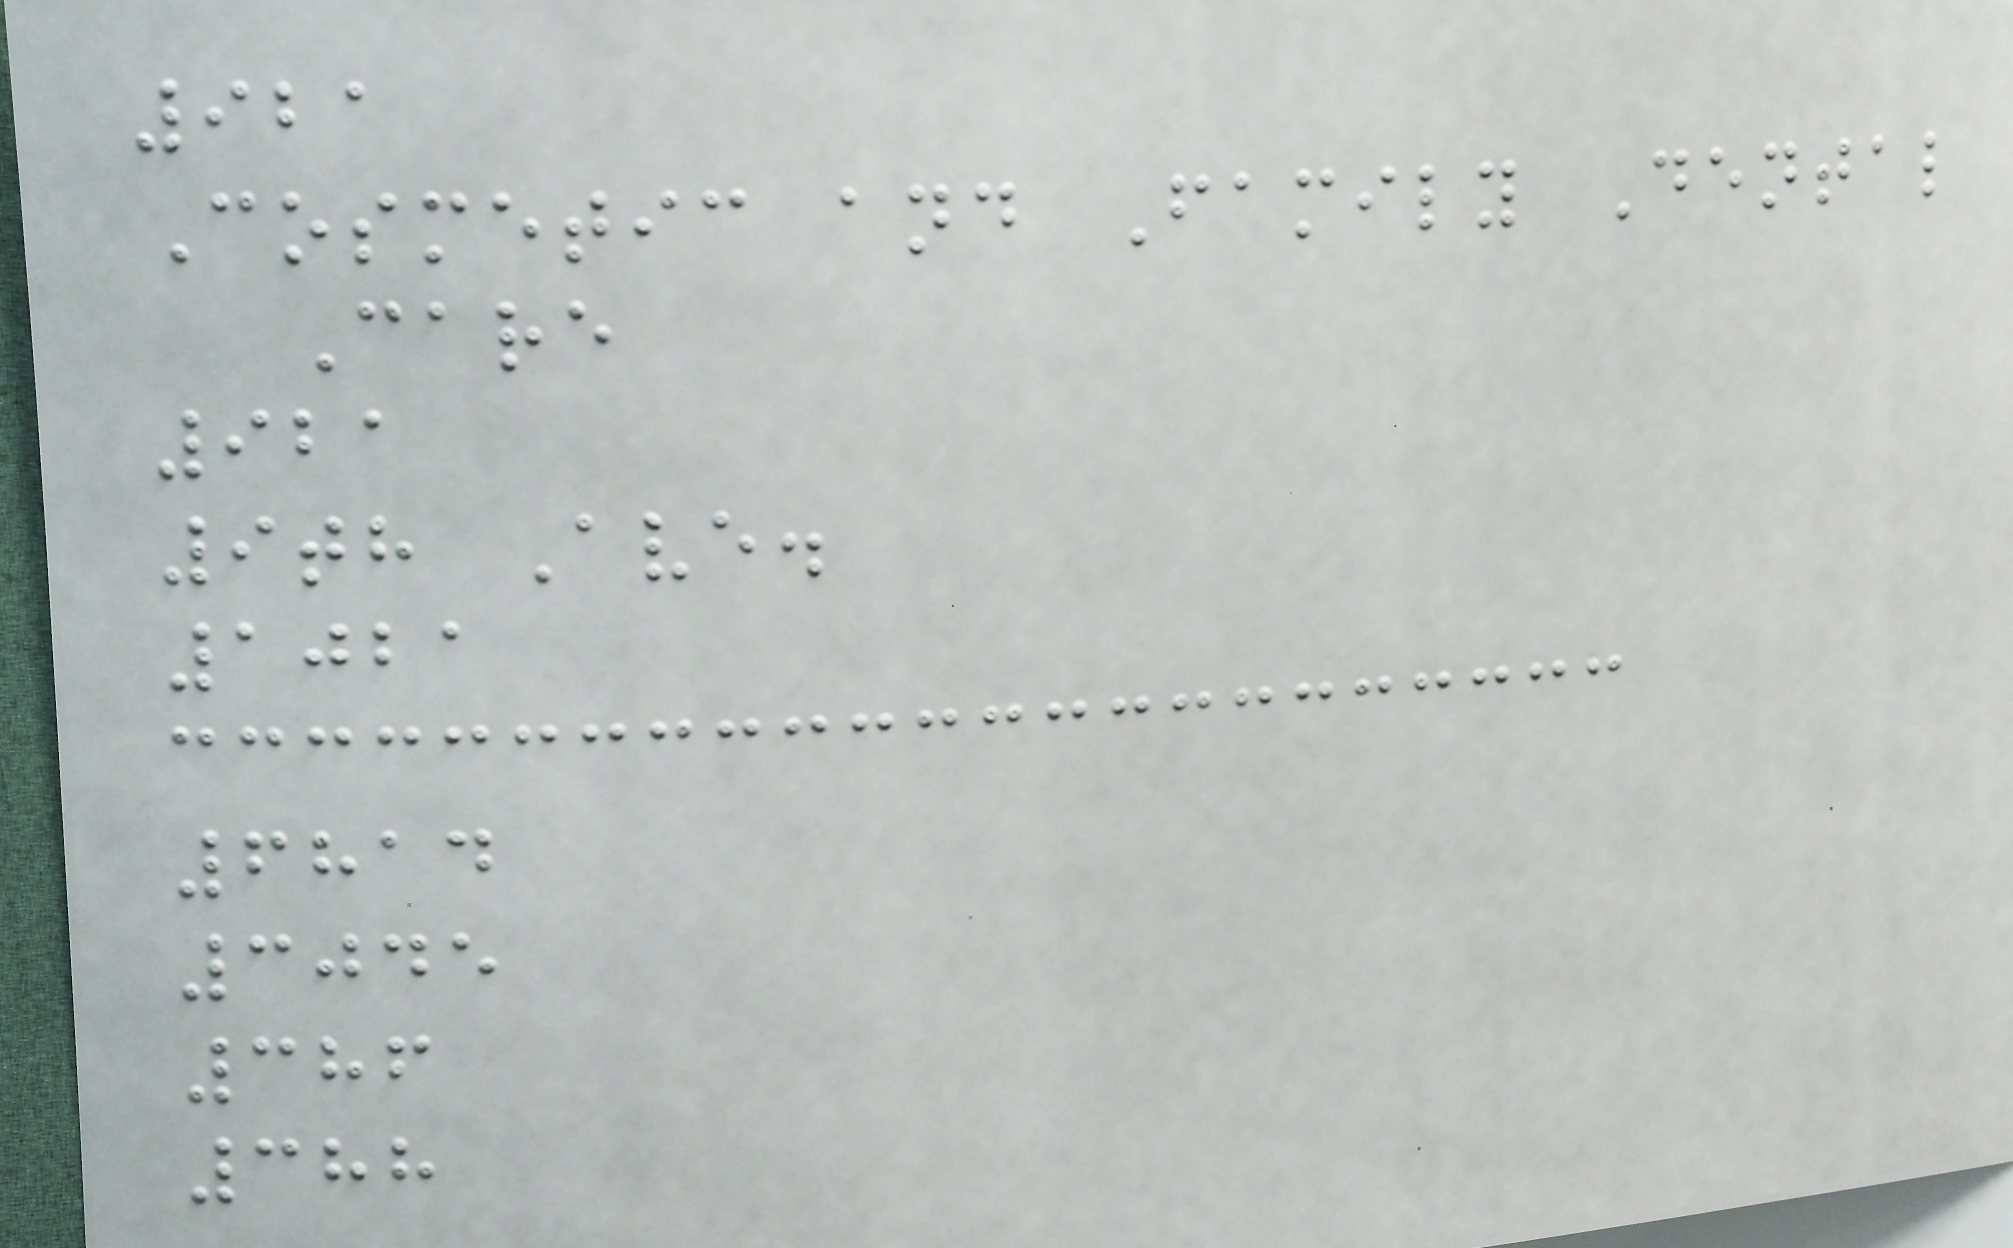921
Cosmetic and Family Dental
Care
921
9th Ave.
1021
6814
3045
386
388
